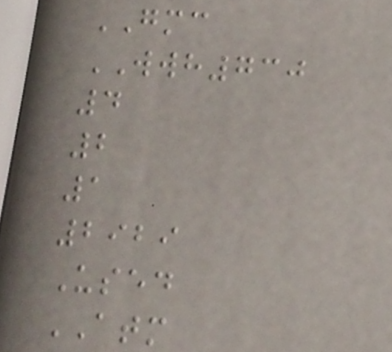GMC
WWH730
4
2
1
2929
Used
ATM
